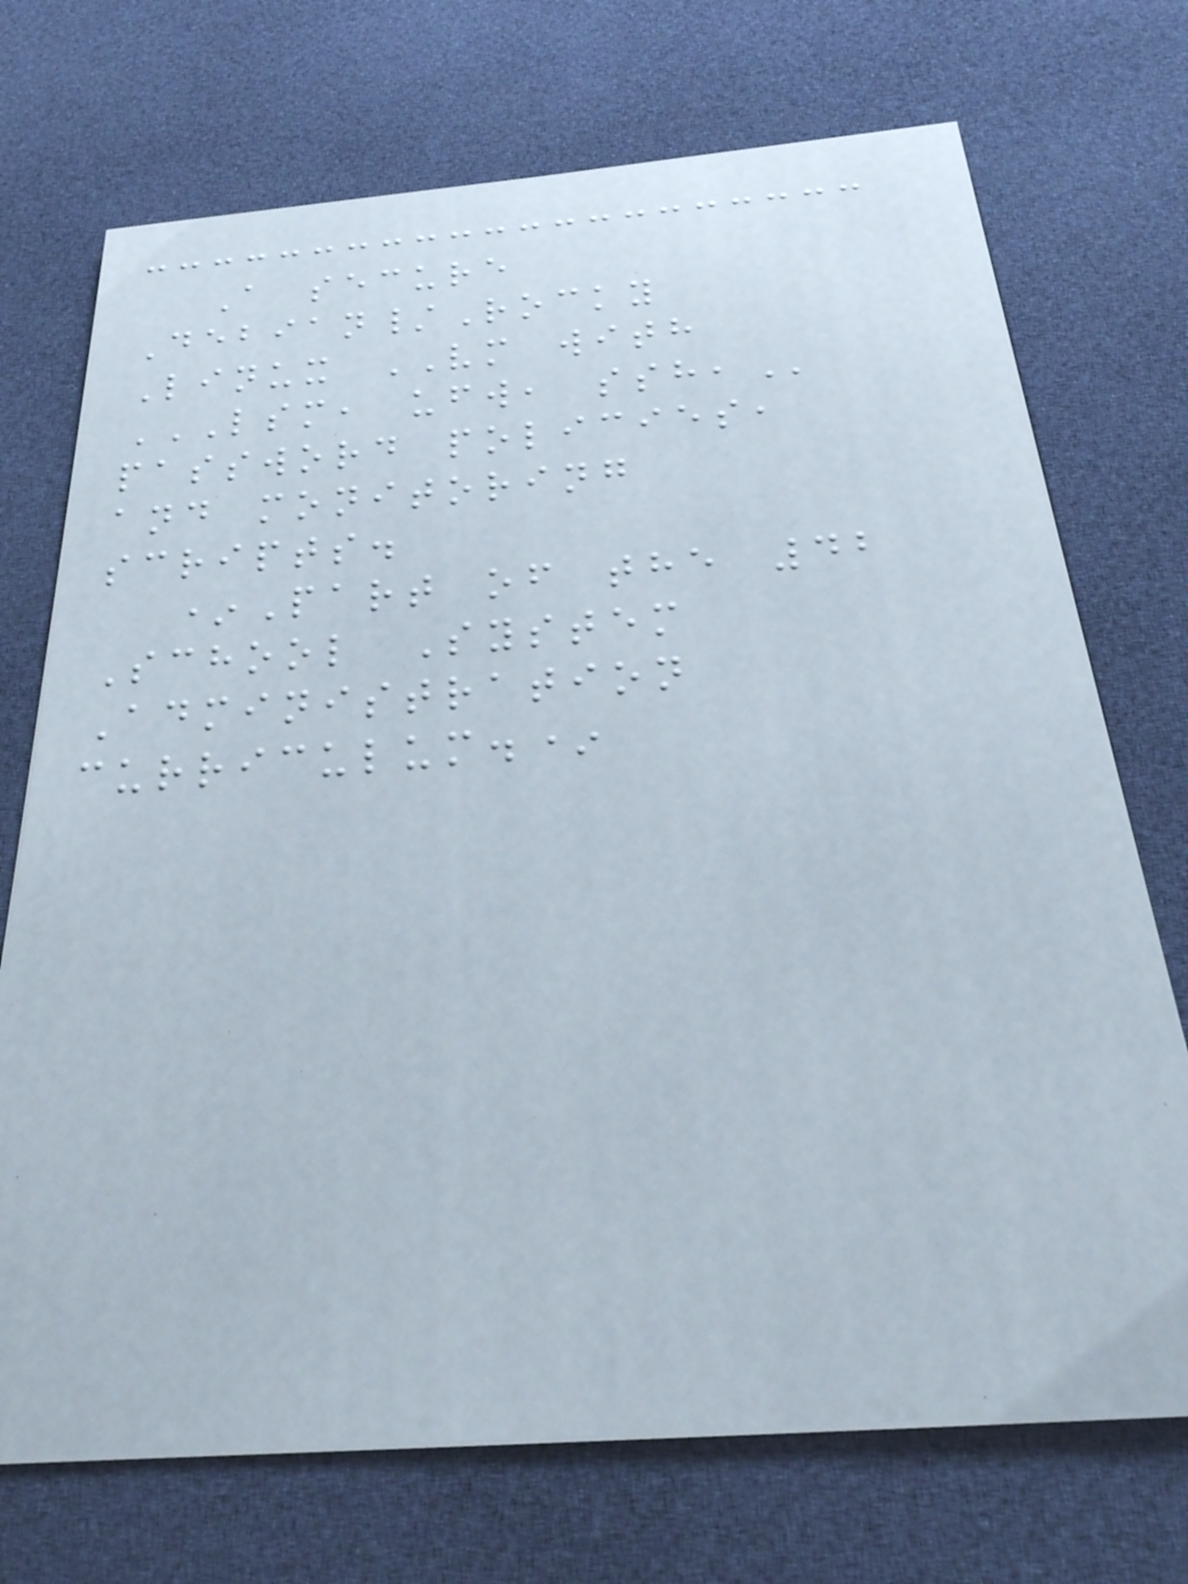A secure
Debian/Rocky
Linux VM with
LSM, UFW, SSH,
password policies,
and monitoring
scripts.
*Part of the 42
School System
Administration
curriculum.*
